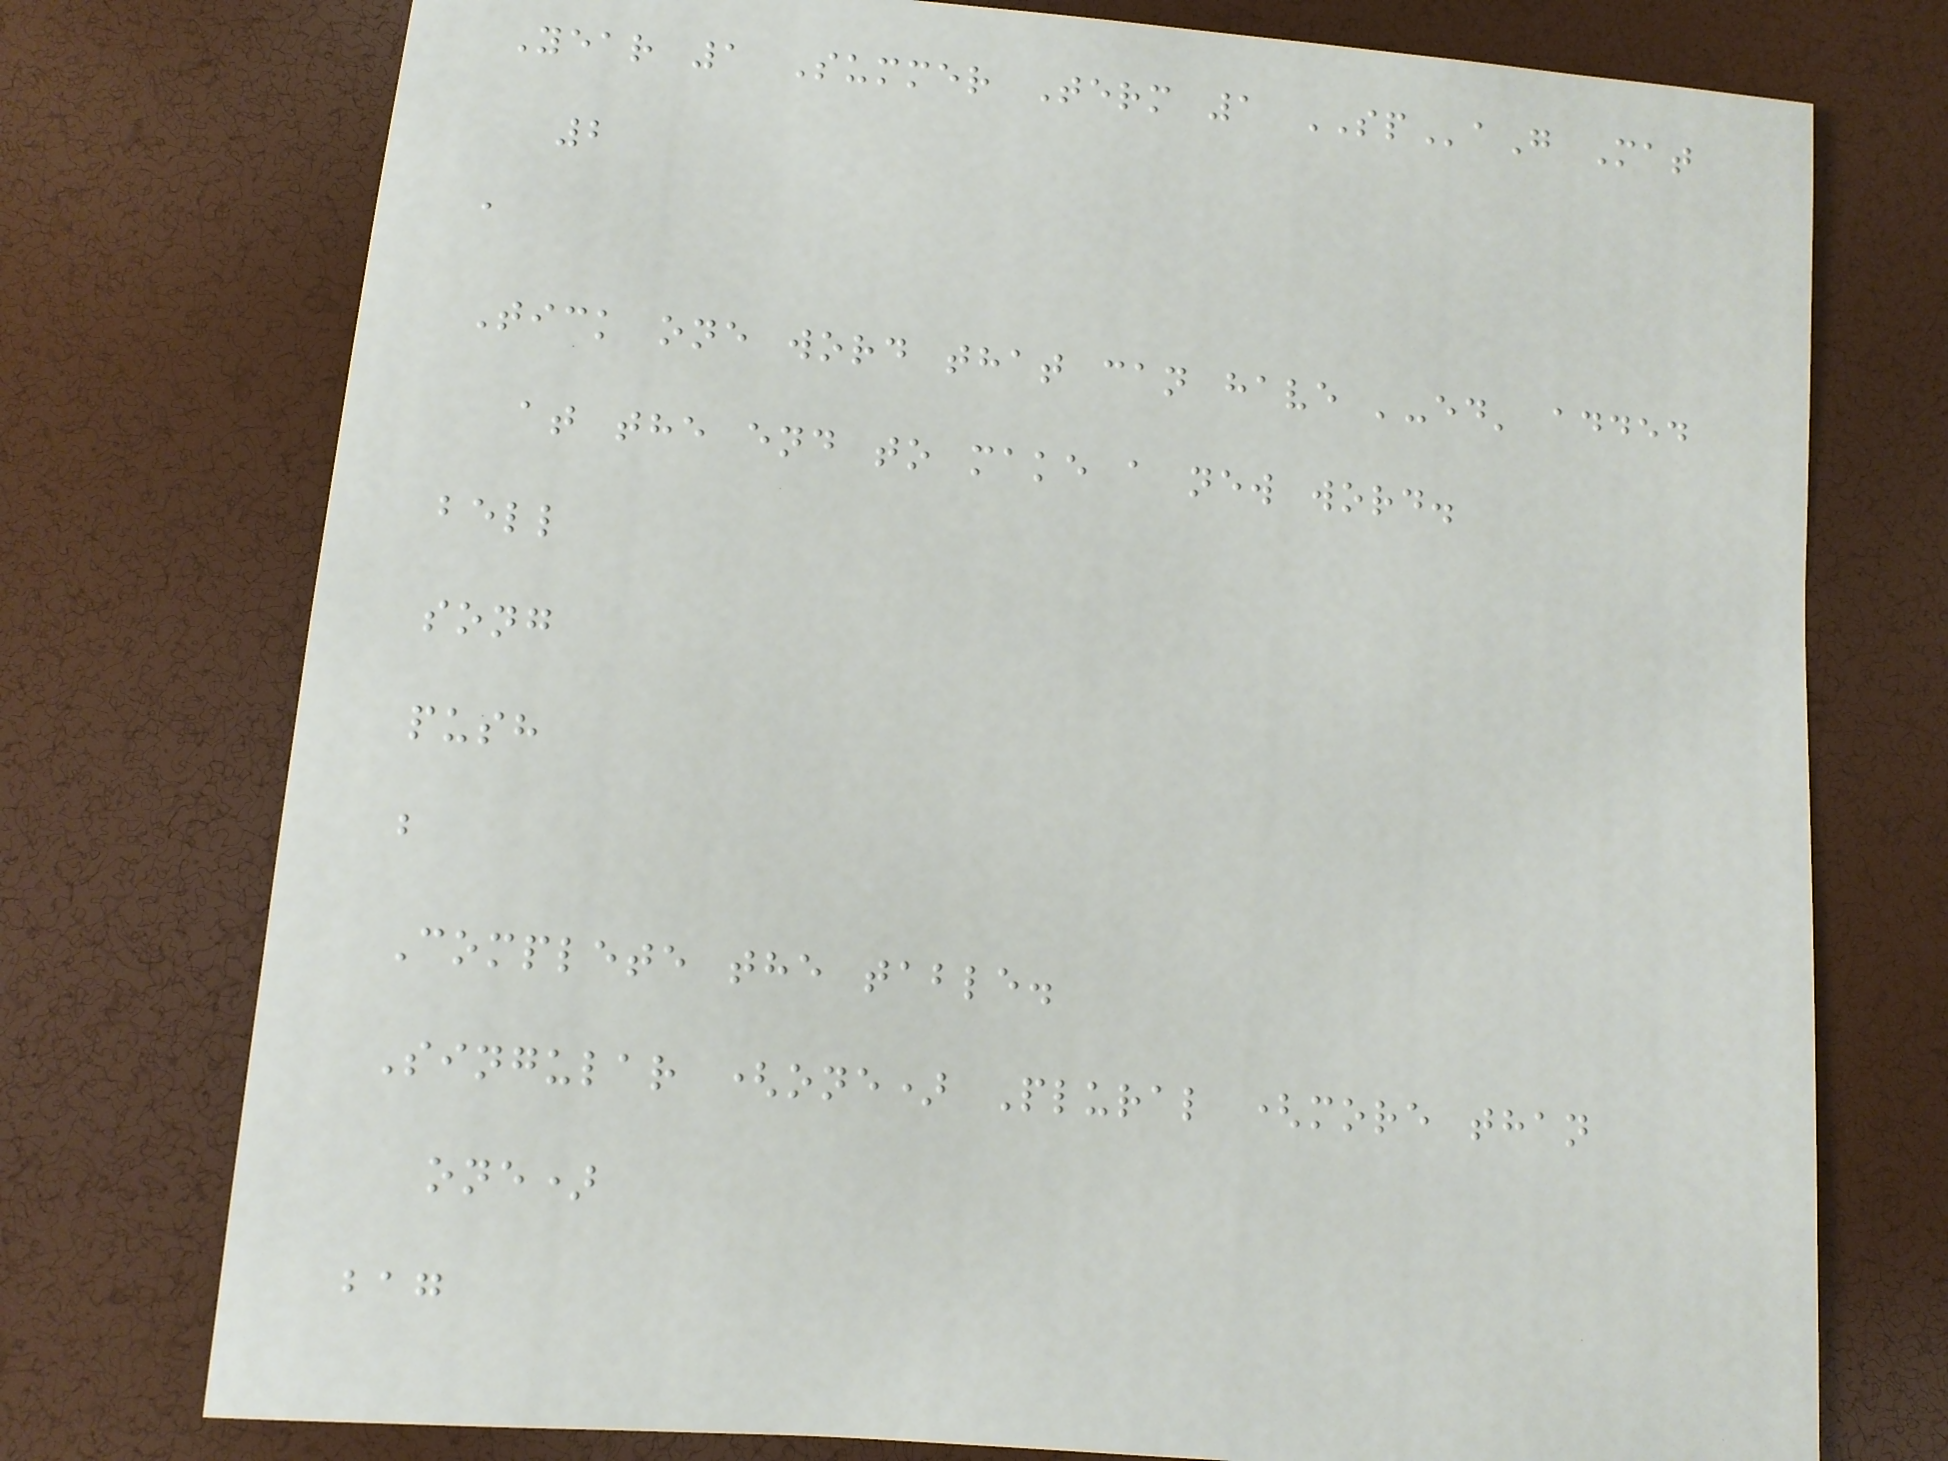Year 1 Summer Term 1 SPaG Mat
2
a
Tick one word that can have '-ed' added
at the end to make a new word.
bell
song
push
b
Complete the table.
Singular (one) Plural (more than
one)
bag
